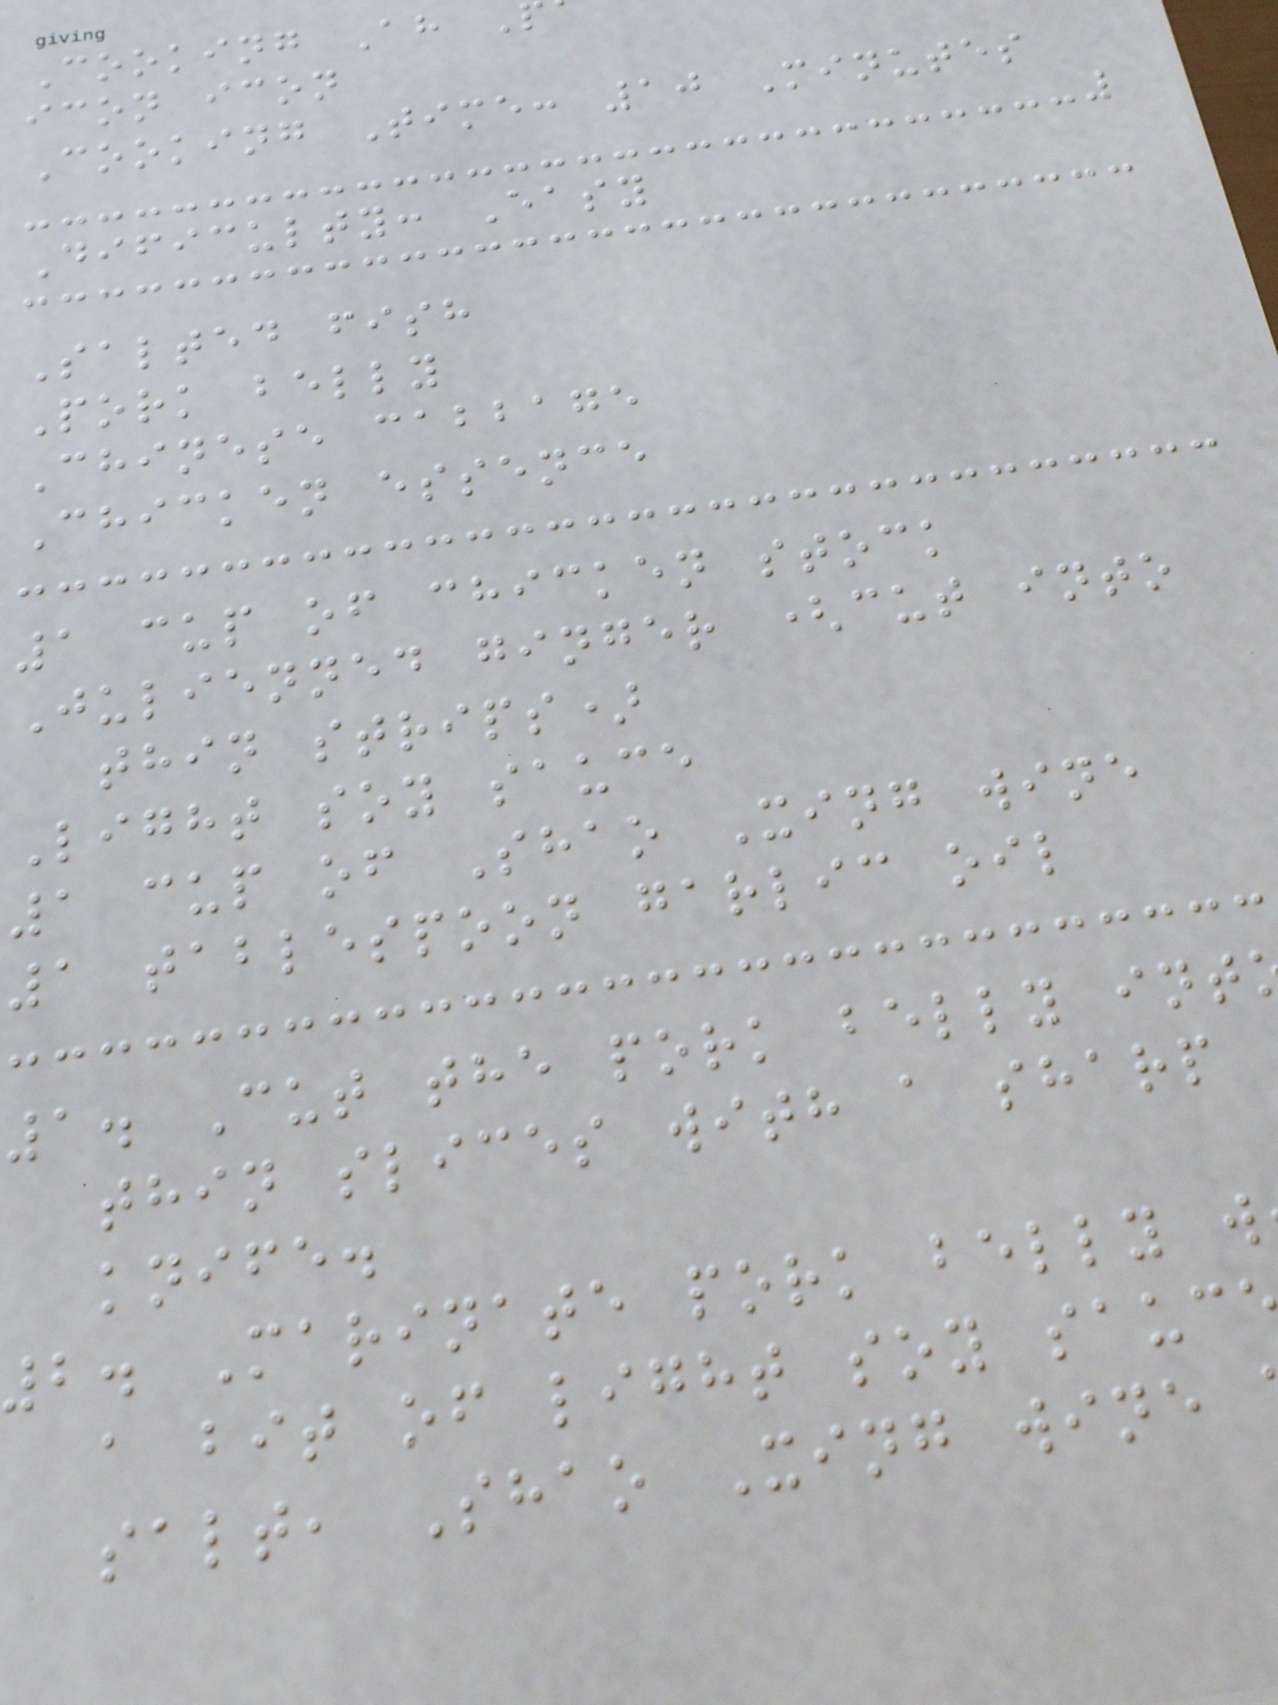Cooking Ah
icon icon
Cooking Time: 10 Minutes
Dificulty: Easy
Salted fish
Pork belly
Chinese cabbage
Chicken essence
1 cup of chicken stock
Julienned ginger (cut into
thin strips)
Light soy sauce
1 cup of Shao Xing wine
1 tablespoon garlic oil
1. Cut the pork belly int
thin slices with a sharp
knife.
2. Marinate pork belly w
a bit of light soy sauc
salt, Shao Xing wine
